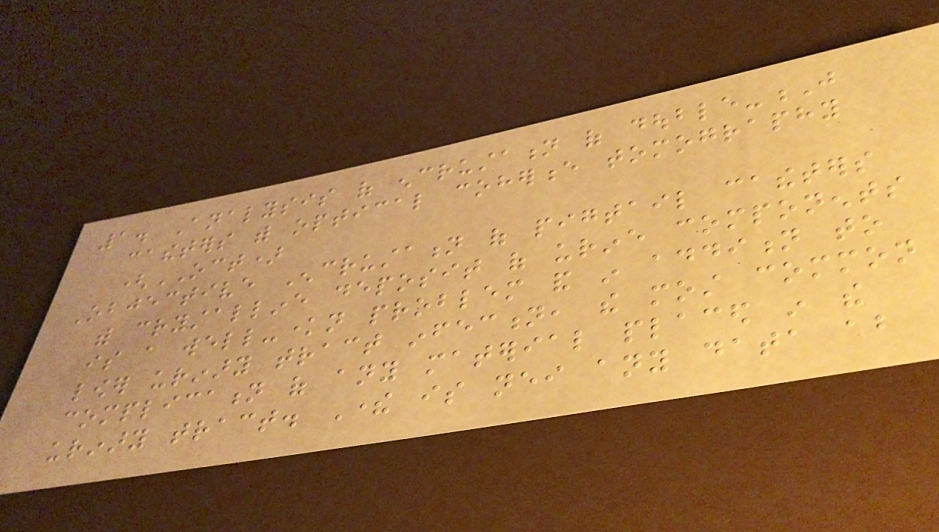1. Analysis of encrustation of double-J
catheters with optical coherence tomography
(OCT)
Objective Encrustation of pigtail catheters
with crystalline deposit of urine components
is a well-known problem and in addition to
lower urinary tract infection, the most common
complication of any material placed in the
urinary tract. There is neither any data about
